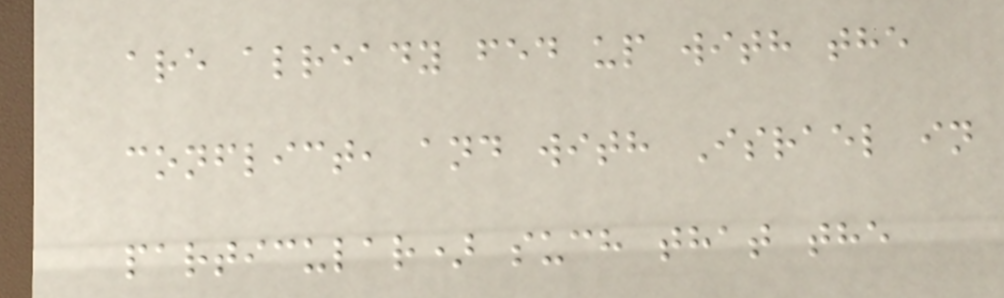are already fed up with the
conflict, and with Israel in
particular) such that the
